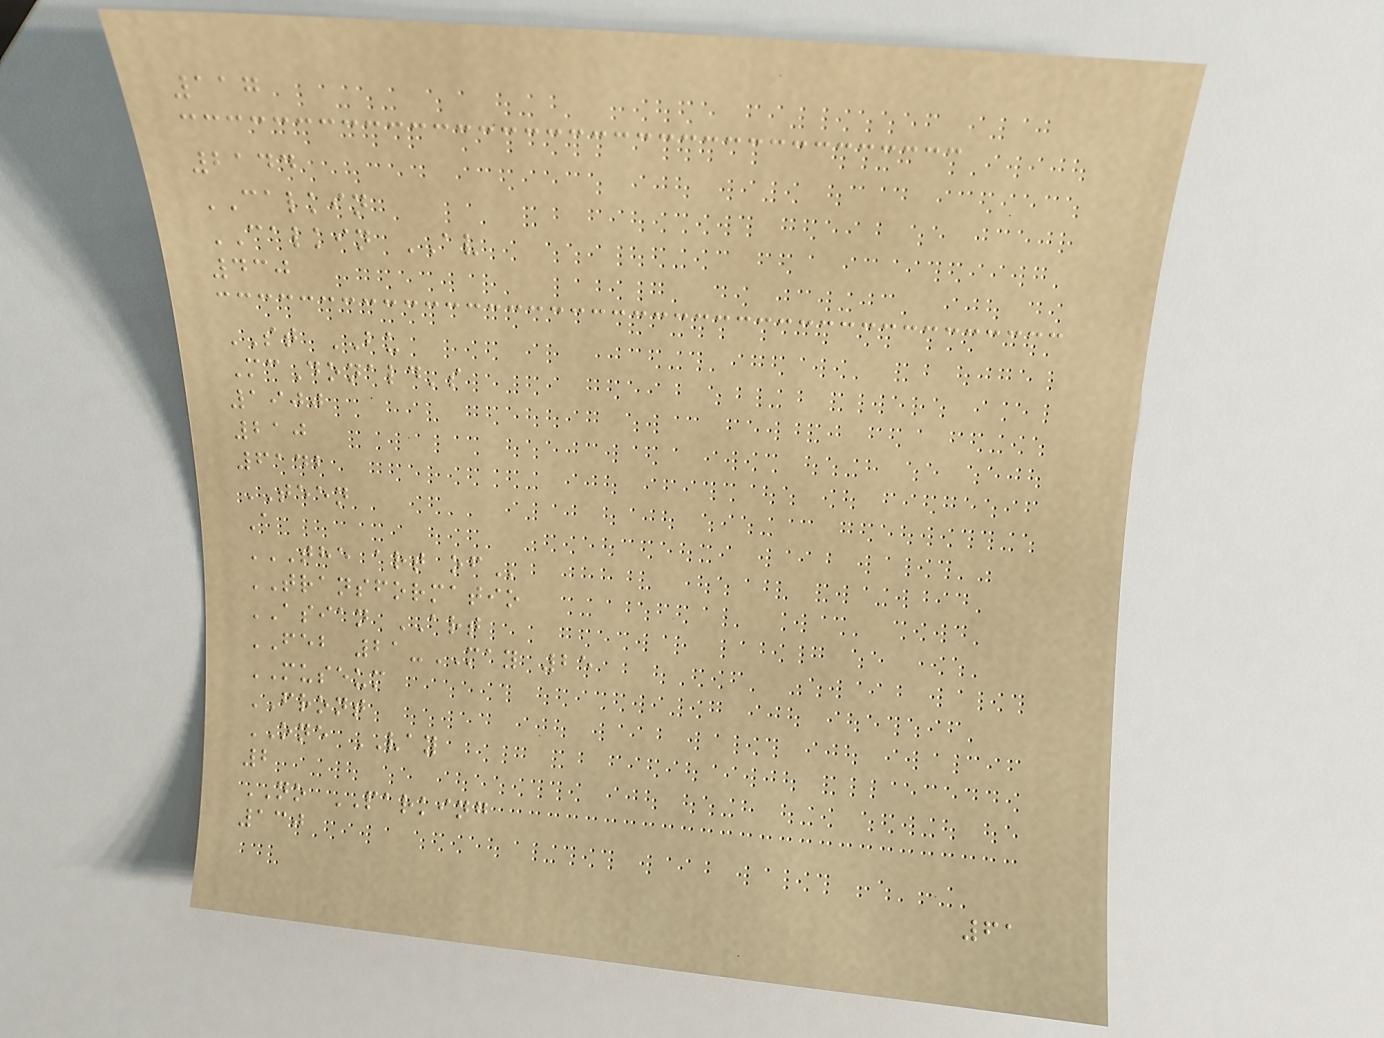117
2144
CALKIN
CALKIN AV
430
ST BU
McDonald's
1900
210
6142
TEEN
A
THE ART OF
TRANSFORMATIO
ASIAN ART
FEB 21-MAY 25
MUSEUM
FRONT
ONE VAY
2
NO PARKING
130
61
